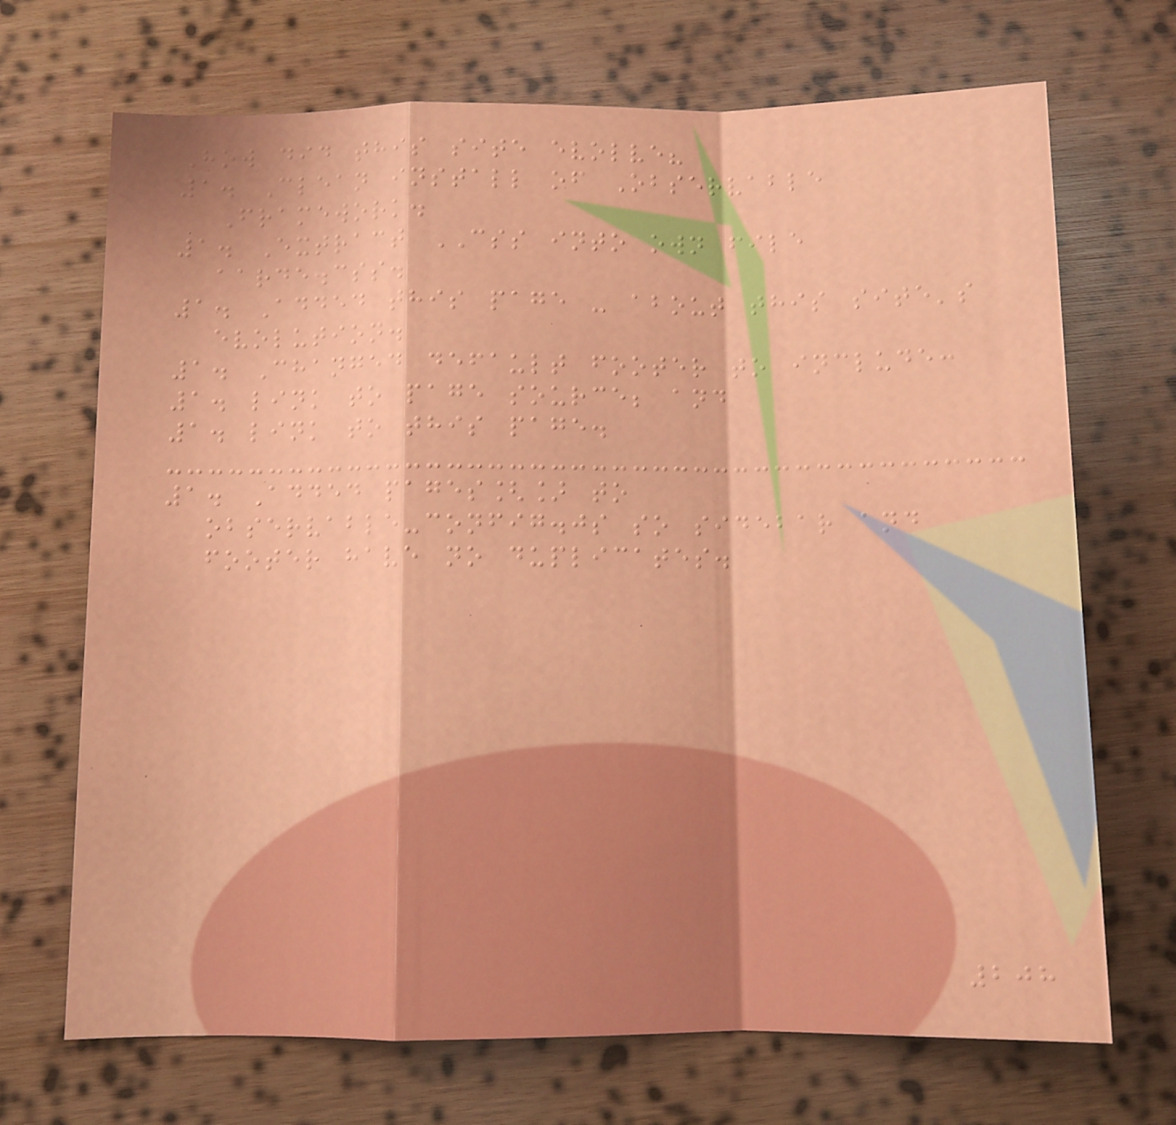How did this site evolve?
1. Clean install of Observable
Framework.
1. Extract CSS into own file
aarde.css.
1. Added this page - about this site's
evolution.
1. Changed default footer to include:
1. link to page source; and
1. link to this page.
1. Added pages[] to
observable-config.js so sidebar and
footer have no duplicates.
208
